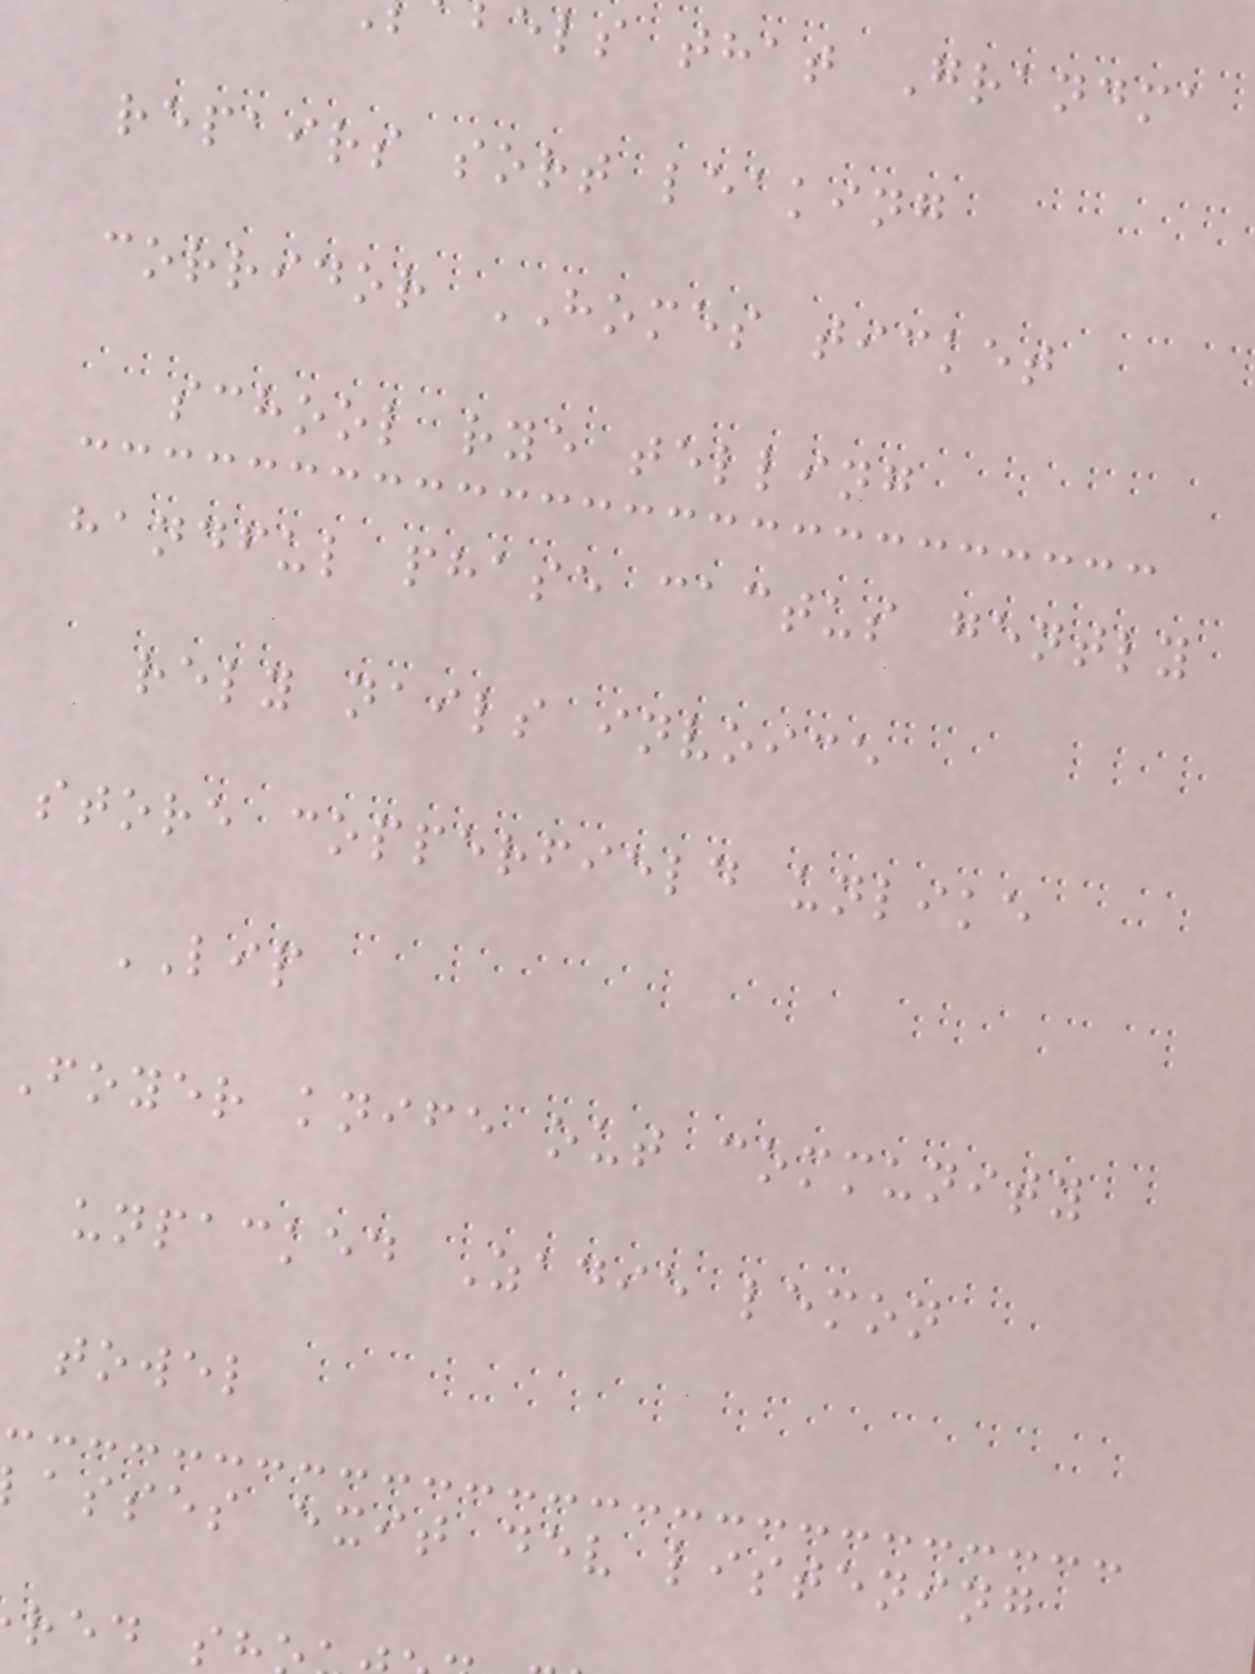els that Grandma
repairs sort leaking
corridor HOMES ticket
school rye telling
handful phase cactus gently
rely nails invoice
store copperfield unlike
LIP
Foyer knife out community
unpacked Zadie lemon
towel
asses exit dev listening
